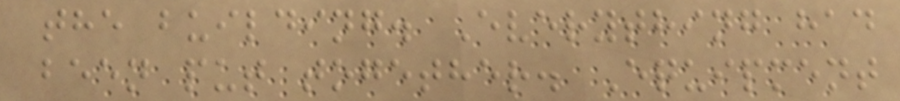the building. Everything had
been put together. Equipment
